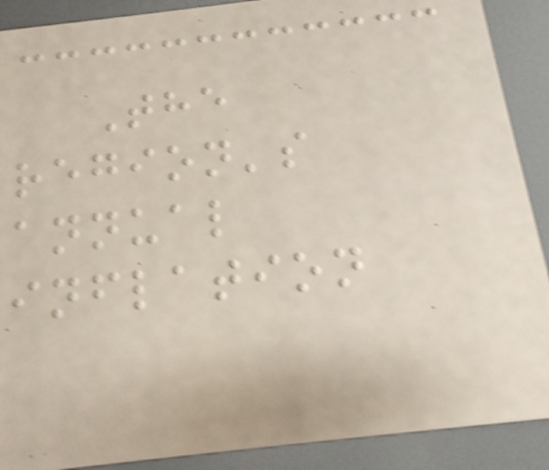The
region's
annual
inflation
